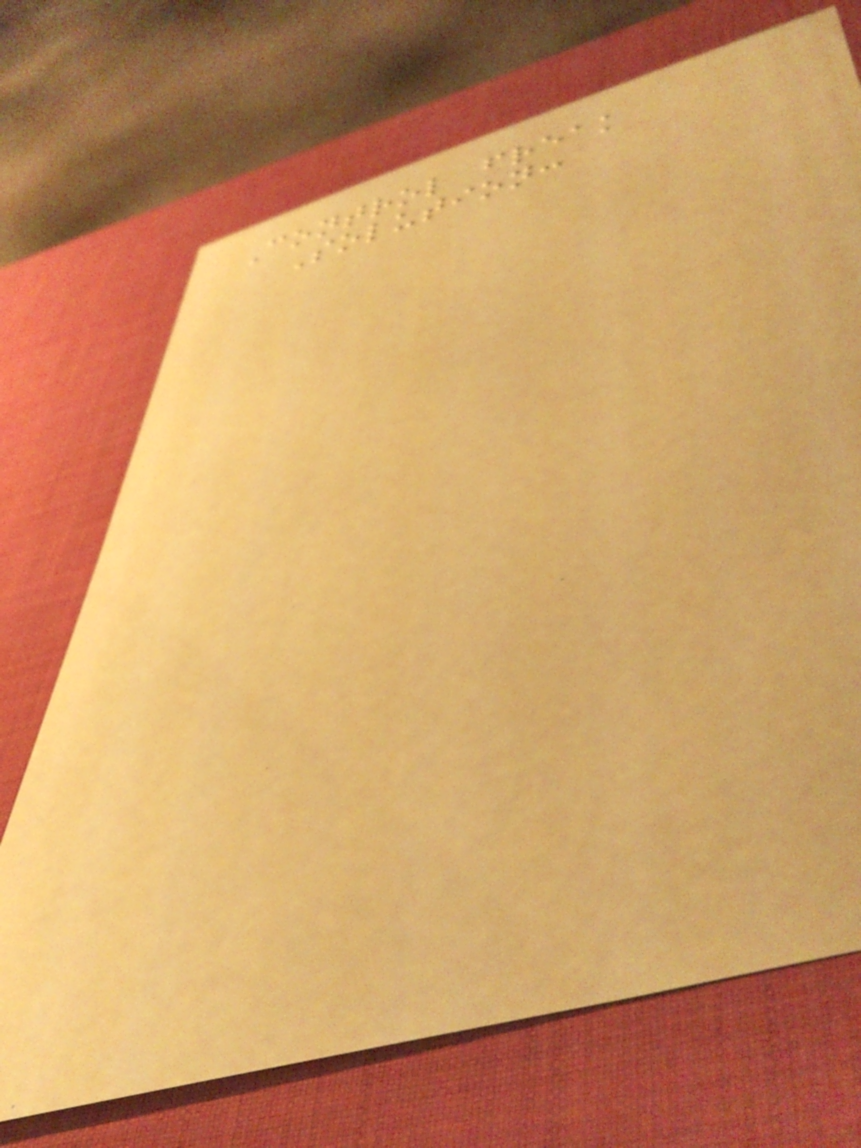Control freak
Solution:
